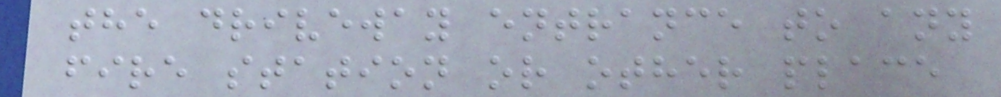the driveway entrance to any
fire station or other place
